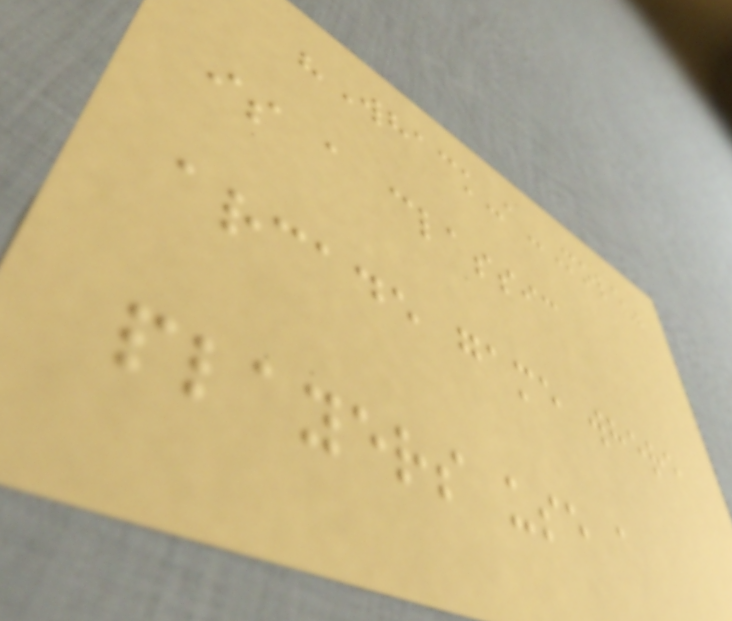"Whack-a-Mole"
is a classic
arcade game where
players use a
